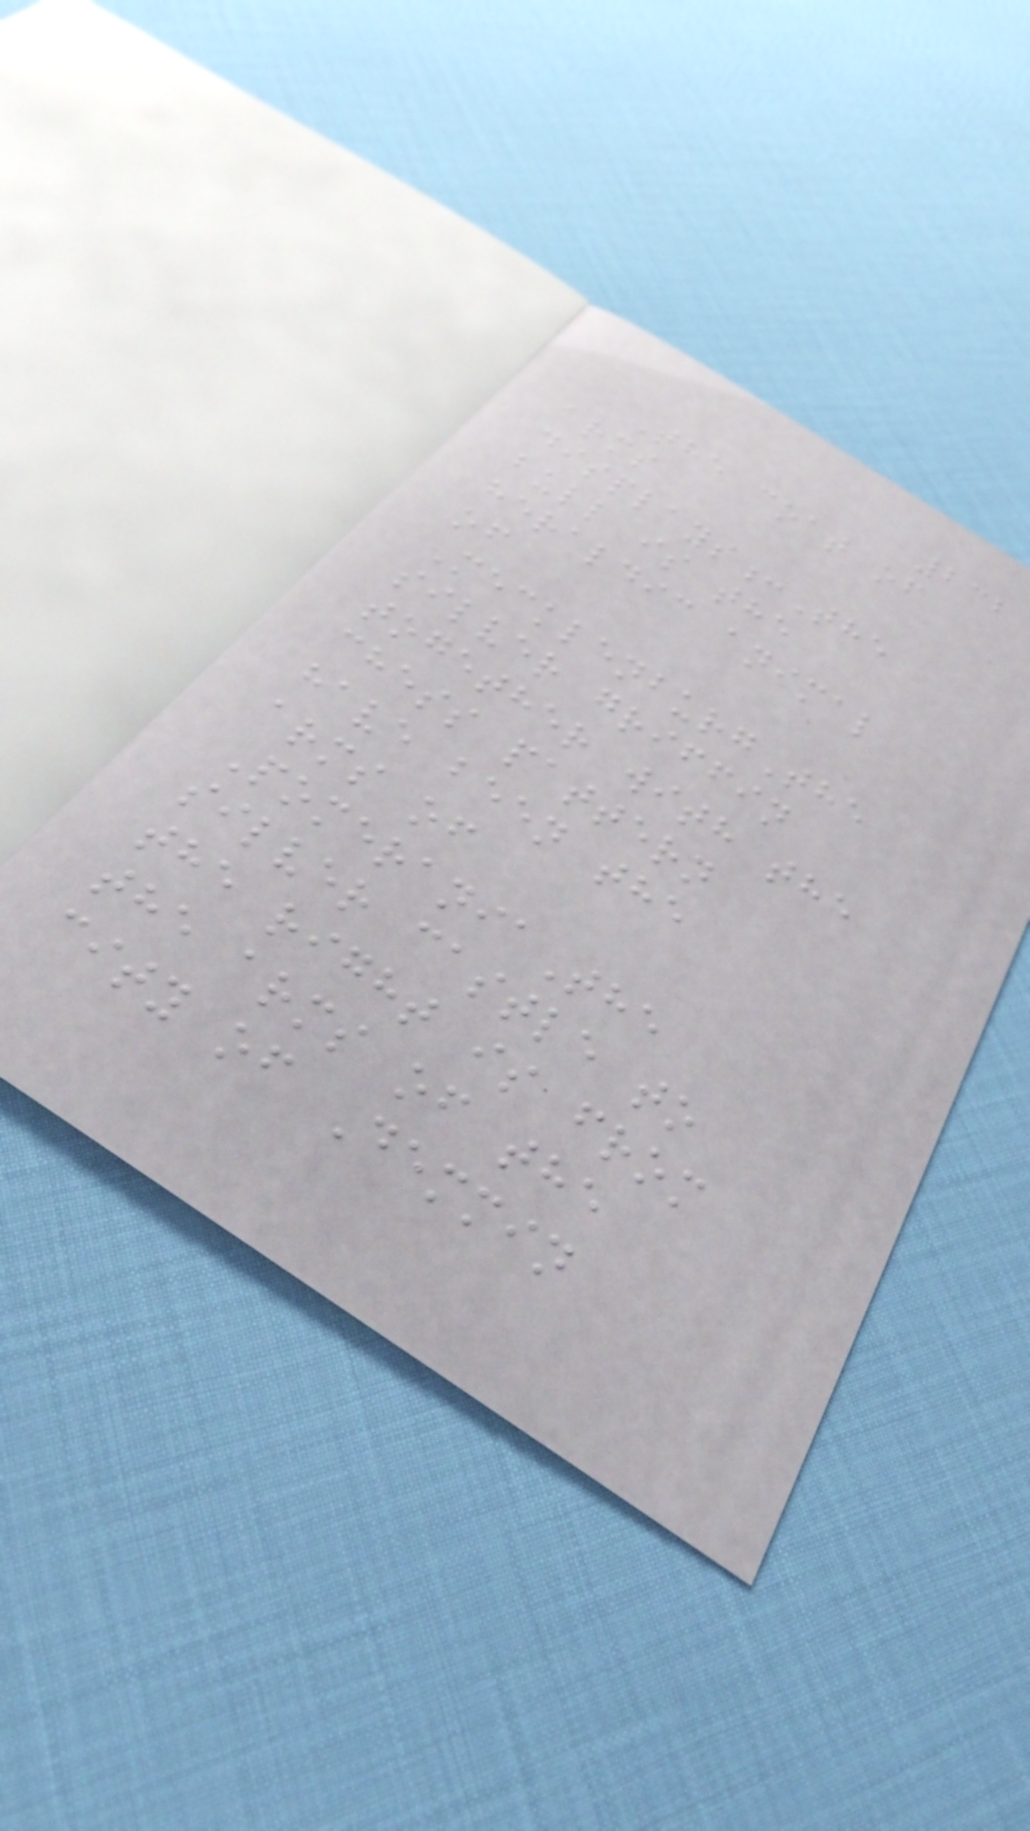232
The coat of
arms
displays:The
bull is the
heraldic animal
of
MecklenburgThe
silver griffin
together with the
chess pattern
have been the
arms of
PomeraniaThe
silver castle to
the right is from
the arms of the
city of Demmin
